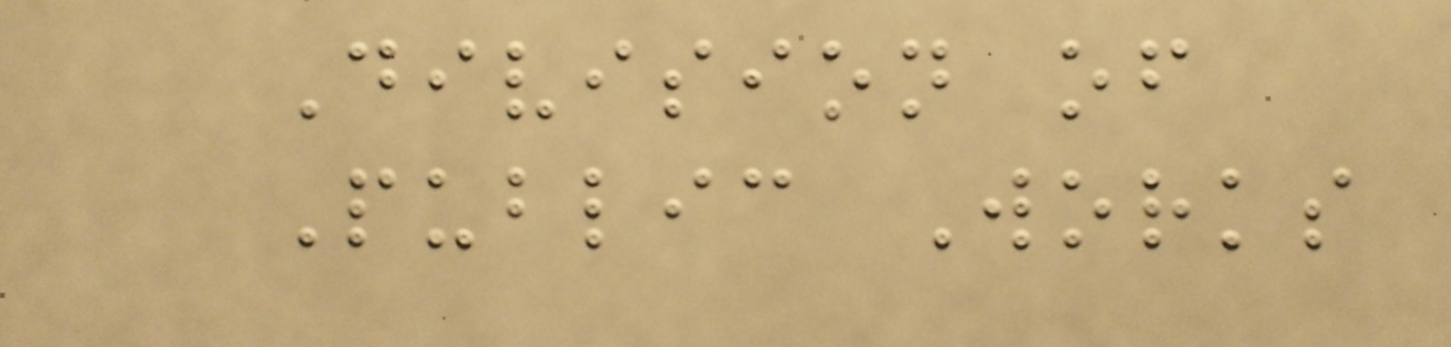Division of
Public Works
